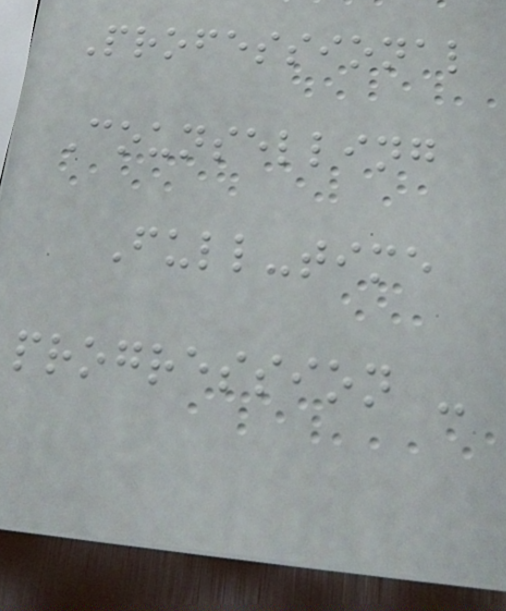Professional
Counselling
Full-time
progression -
